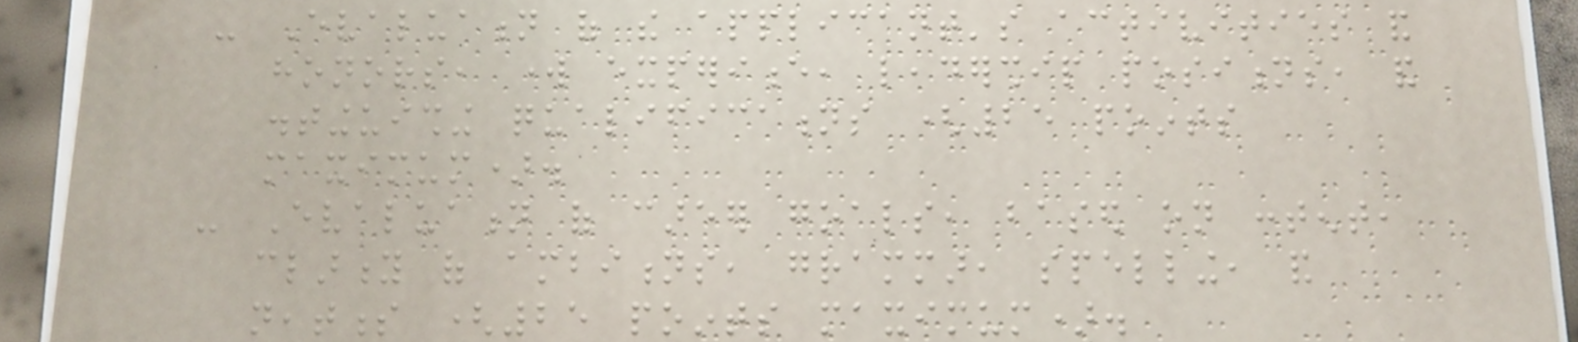- Evaluation of the applicant's activities and
honors, work experience, leadership positions, and
distinguishing qualifications (25 points
maximum).
- Evaluation of career goals, based on content,
clarity of ambitions, grammar, spelling, and
neatness (25 points maximum).
